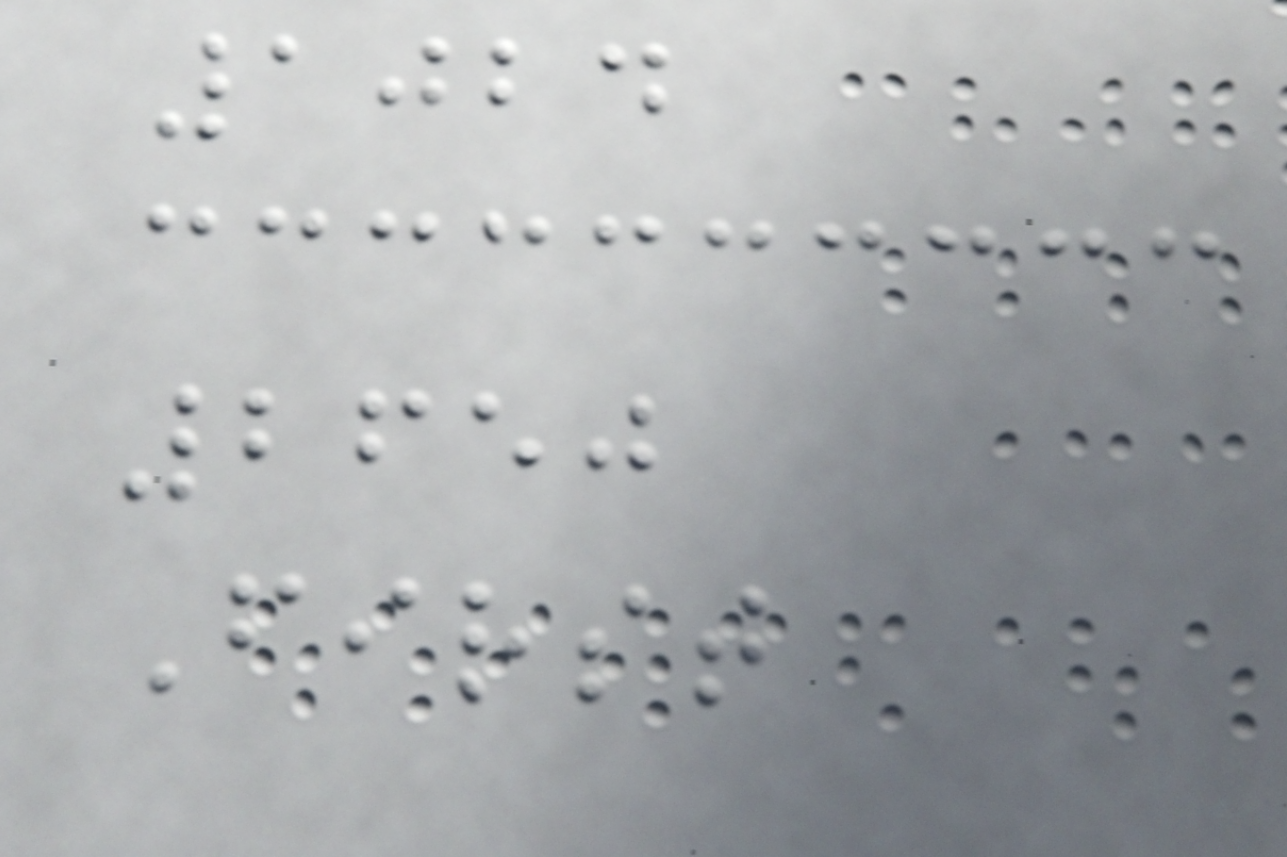1024
2650
First
